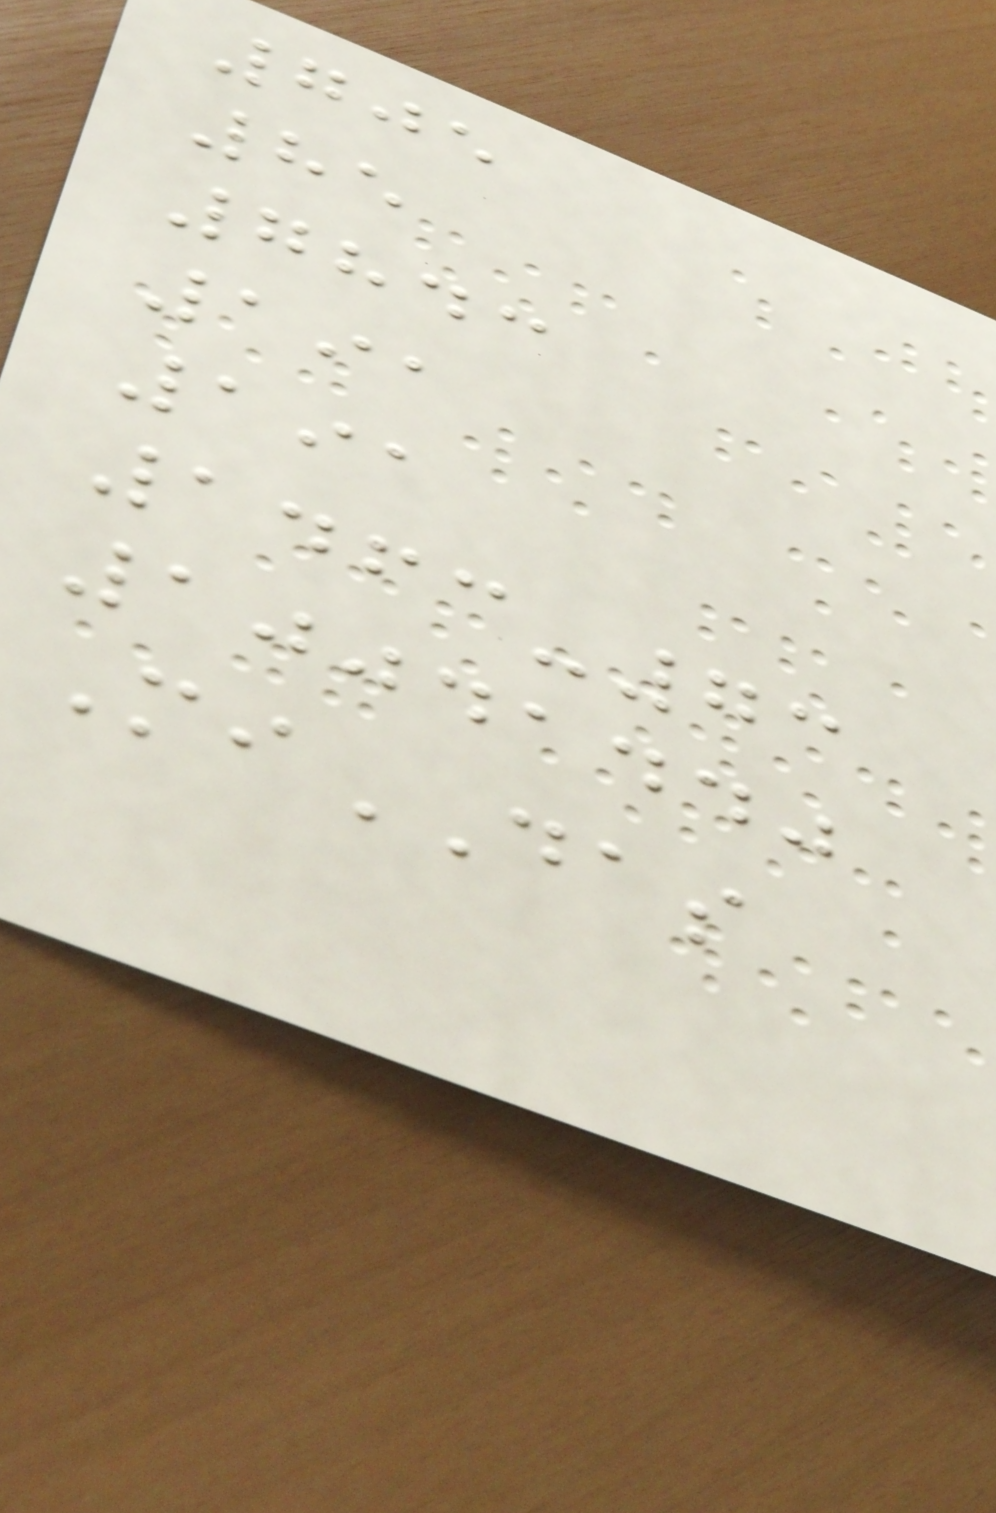705
85
7843
191
191
1463-73
10041440
MiDAS
